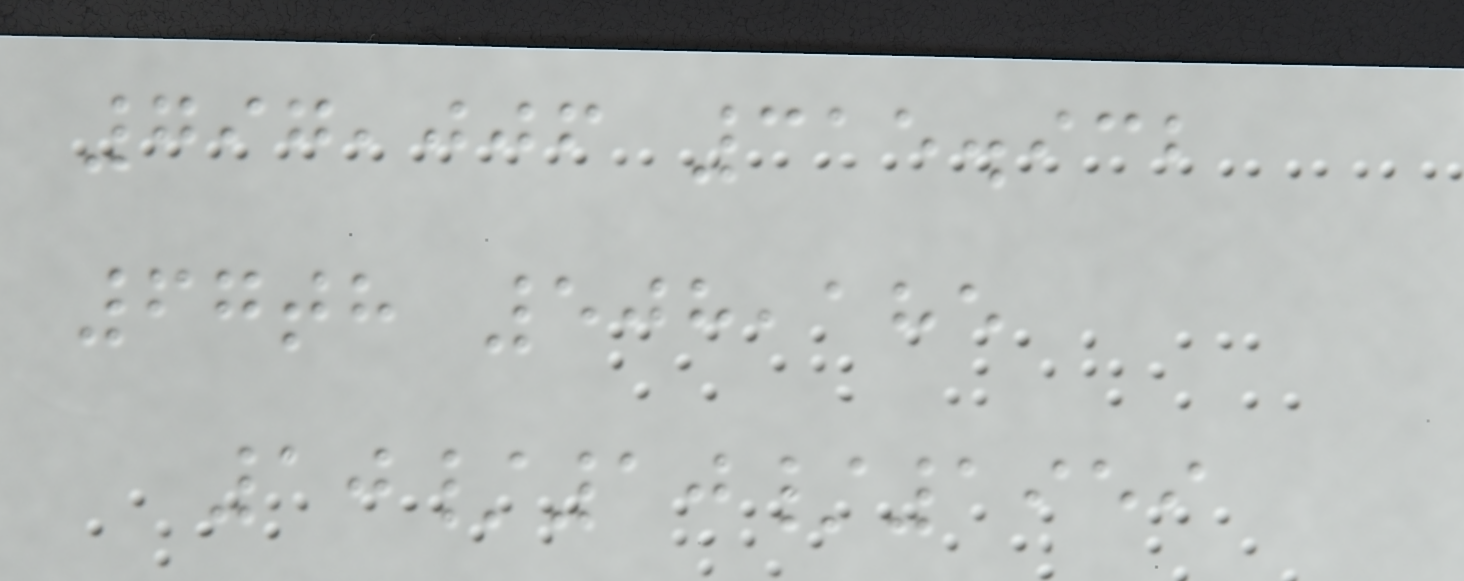797,006 315.932
67th 508,185
10/10/1959
